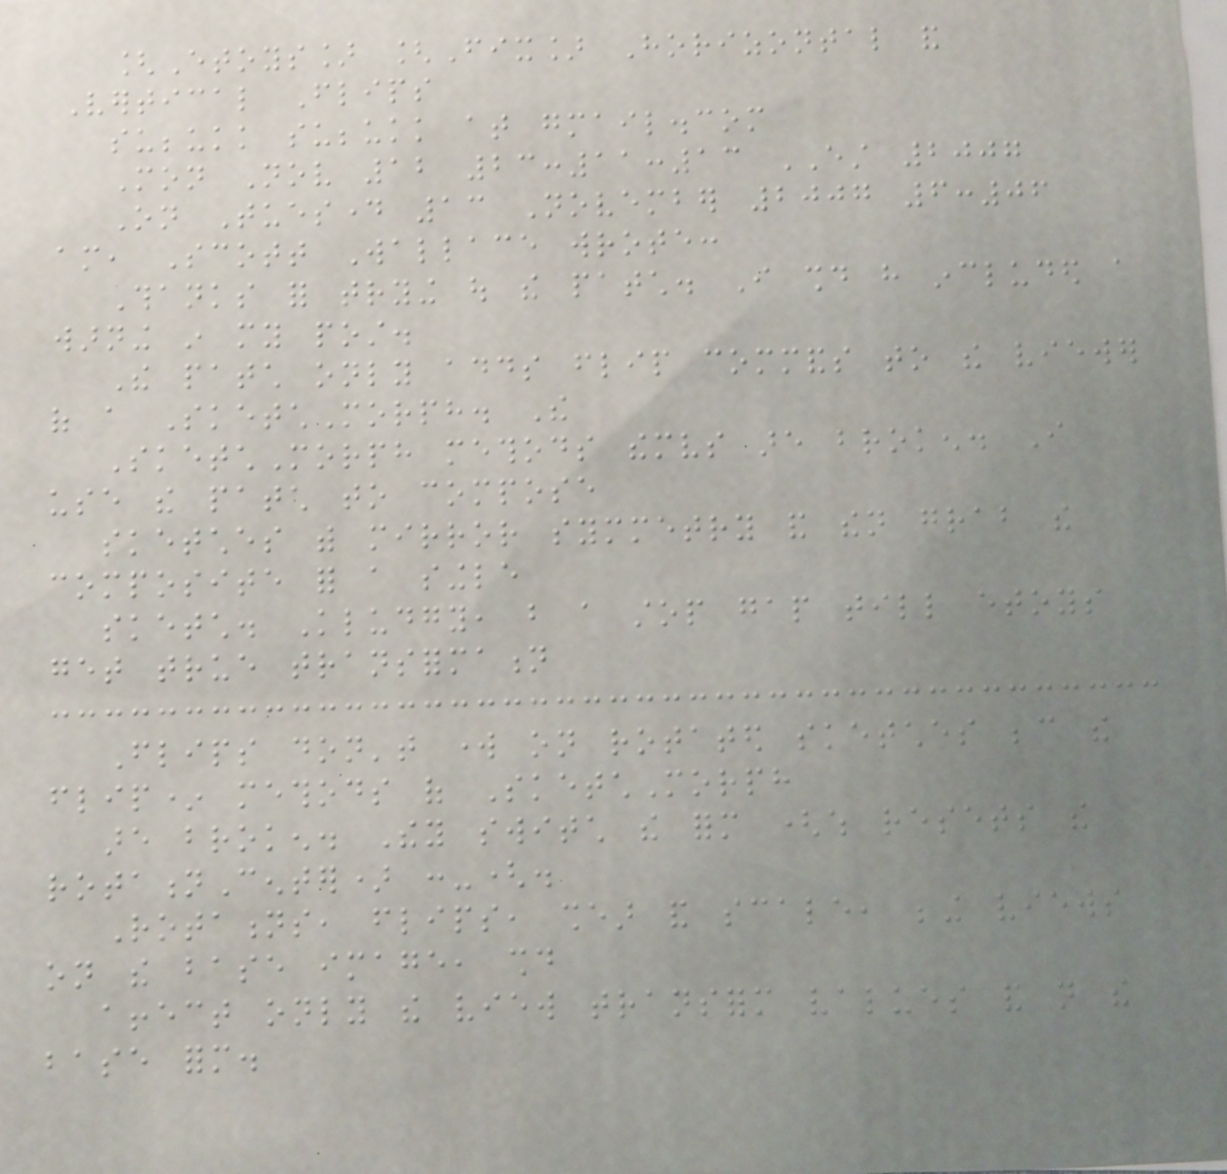[Etoys] [Fix] Horizontal and
Vertical Flips
subbukk subbukk at gmail.com
Mon Nov 12 23:11:13 EST 2007
On Tuesday 13 November 2007 6:06
am, Scott Wallace wrote:
Thanks for trying out the patch. I should have included a
warning in my post.
The patch only adds flip commands to the viewer
of a SketchMorph. The
SketchMorph methods themselves are broken. I
use the patch to compose
sketches with mirror symmetry and then grab the
composite for a single
sketch. Kludgy, but a stop gap till etoys
get true transformation
Flips don't work on rotated sketches because the
flip* methods of SketchMorph
are broken. They switch the form (which resets the
rotationCenter) :-(.
Rotations, flips, shear and scale, being views
on the base image, should
affect only the view transform values and not the
base form.
